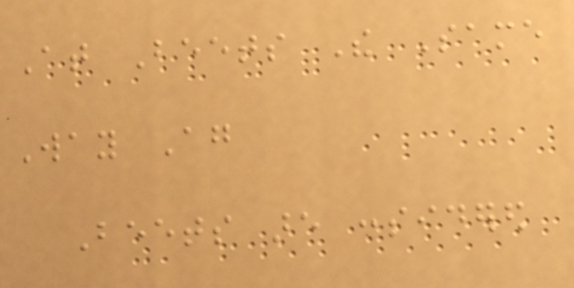At Beets The Same
Way Again
Beets are considered
